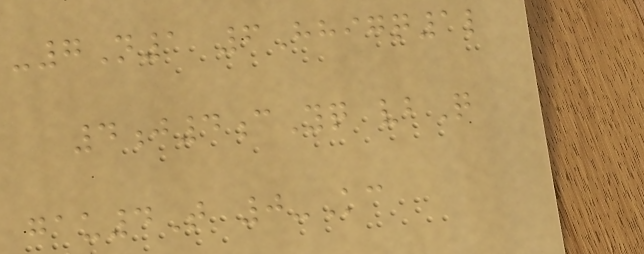-7N1 6Hhigq1l
4j4cYq vbQ
gau4T 0-Kc
